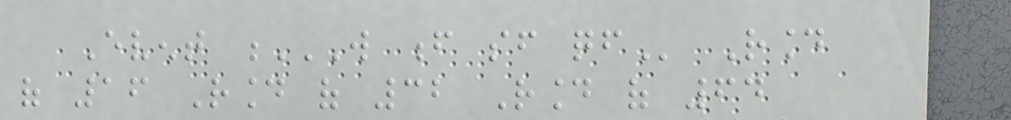Event W F SF QF Round
of 16 Round of 32 Round of 64
